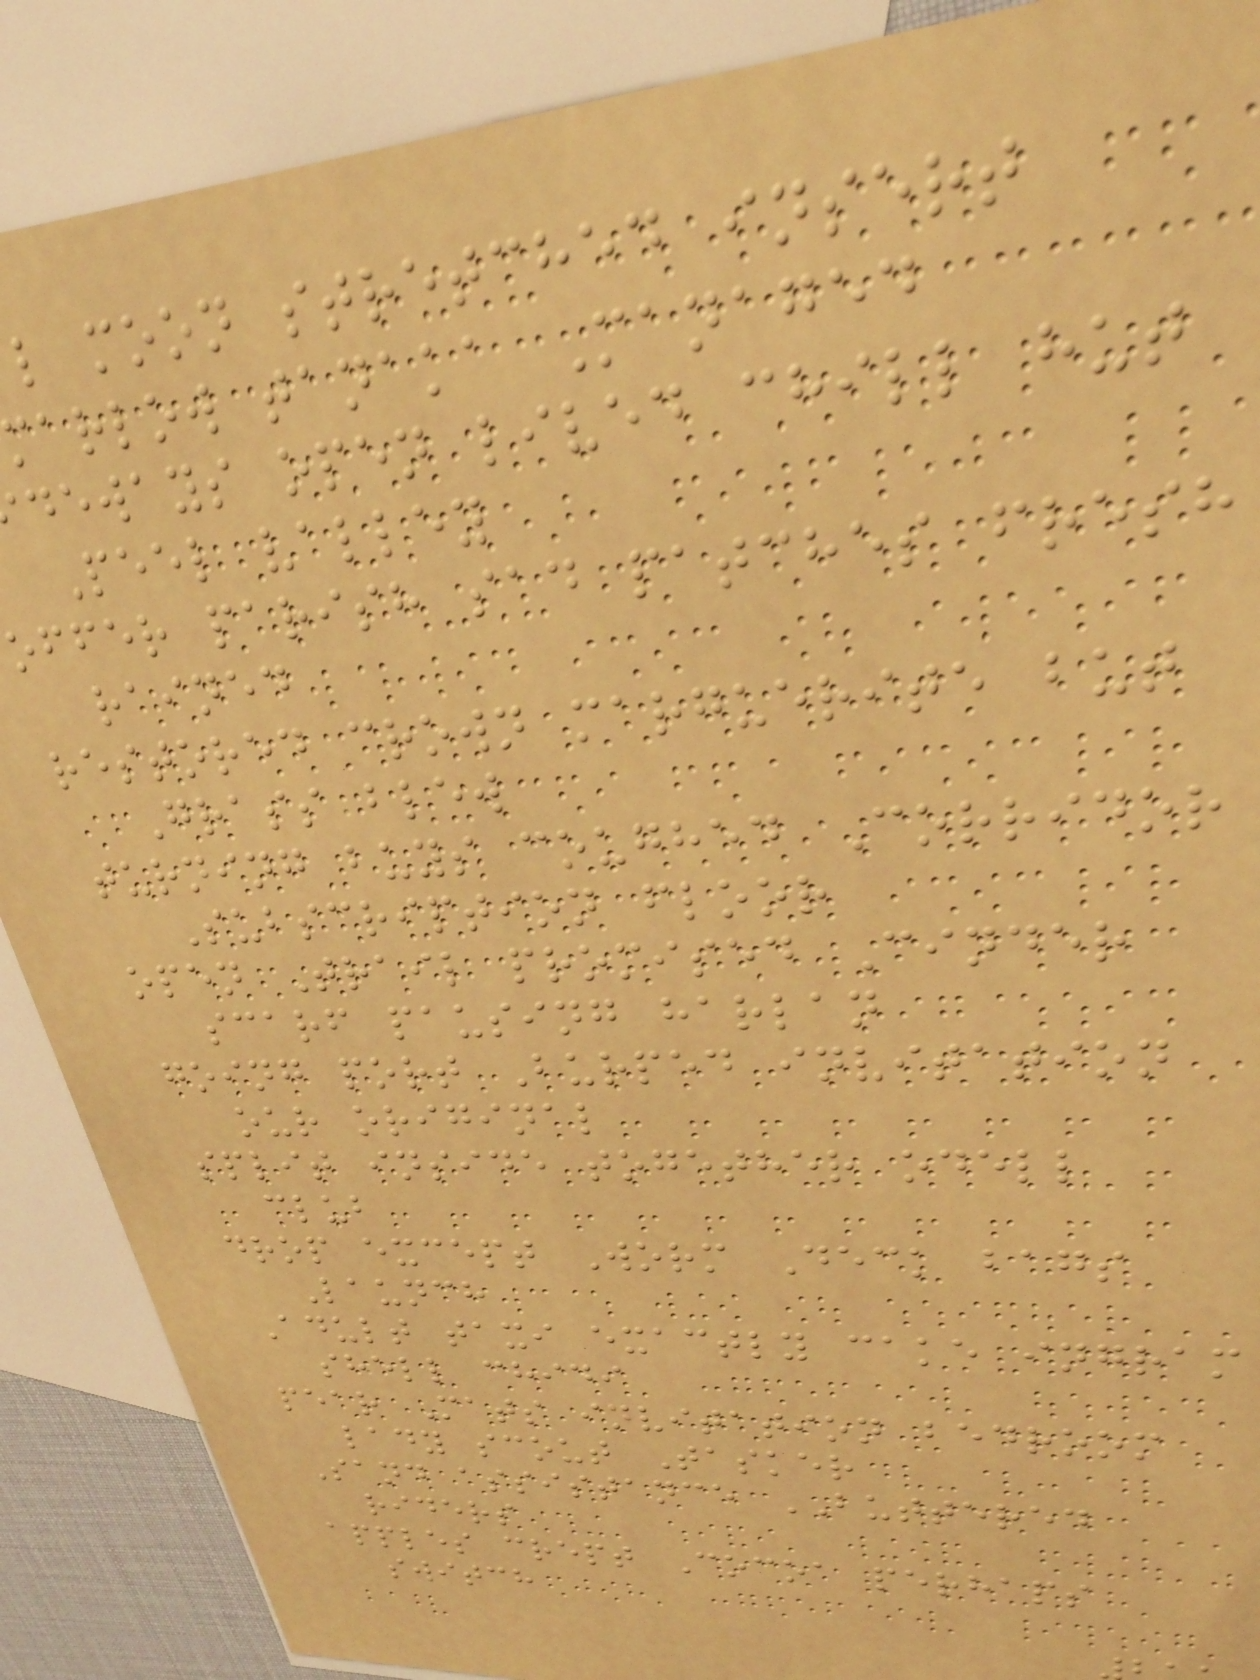l moon stretched insert
arlow tanaka Managed
deways open lived chill hut
Peel valley
offer parish sad patches fresh
rained
restored crown marguerite but
Grass blew
turning buys coughed Corridor
Subscription floor
open Trail promised Cinder
scarf pausing harlan
going port Burped invitation
our original
split inside together odell
club
drop except Worm Deck bags
Launch
Adult taxi exactly cake ingram
shell chidi
pear Mats invitation bedroom
lady scout Tasker
Sand assistance BUTTERED
riders
apples crept Cocoa perhaps
switch
